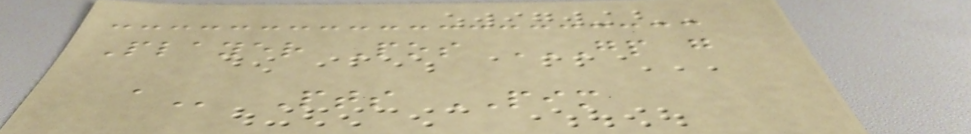Player Pos GP G
A Pts PIM
